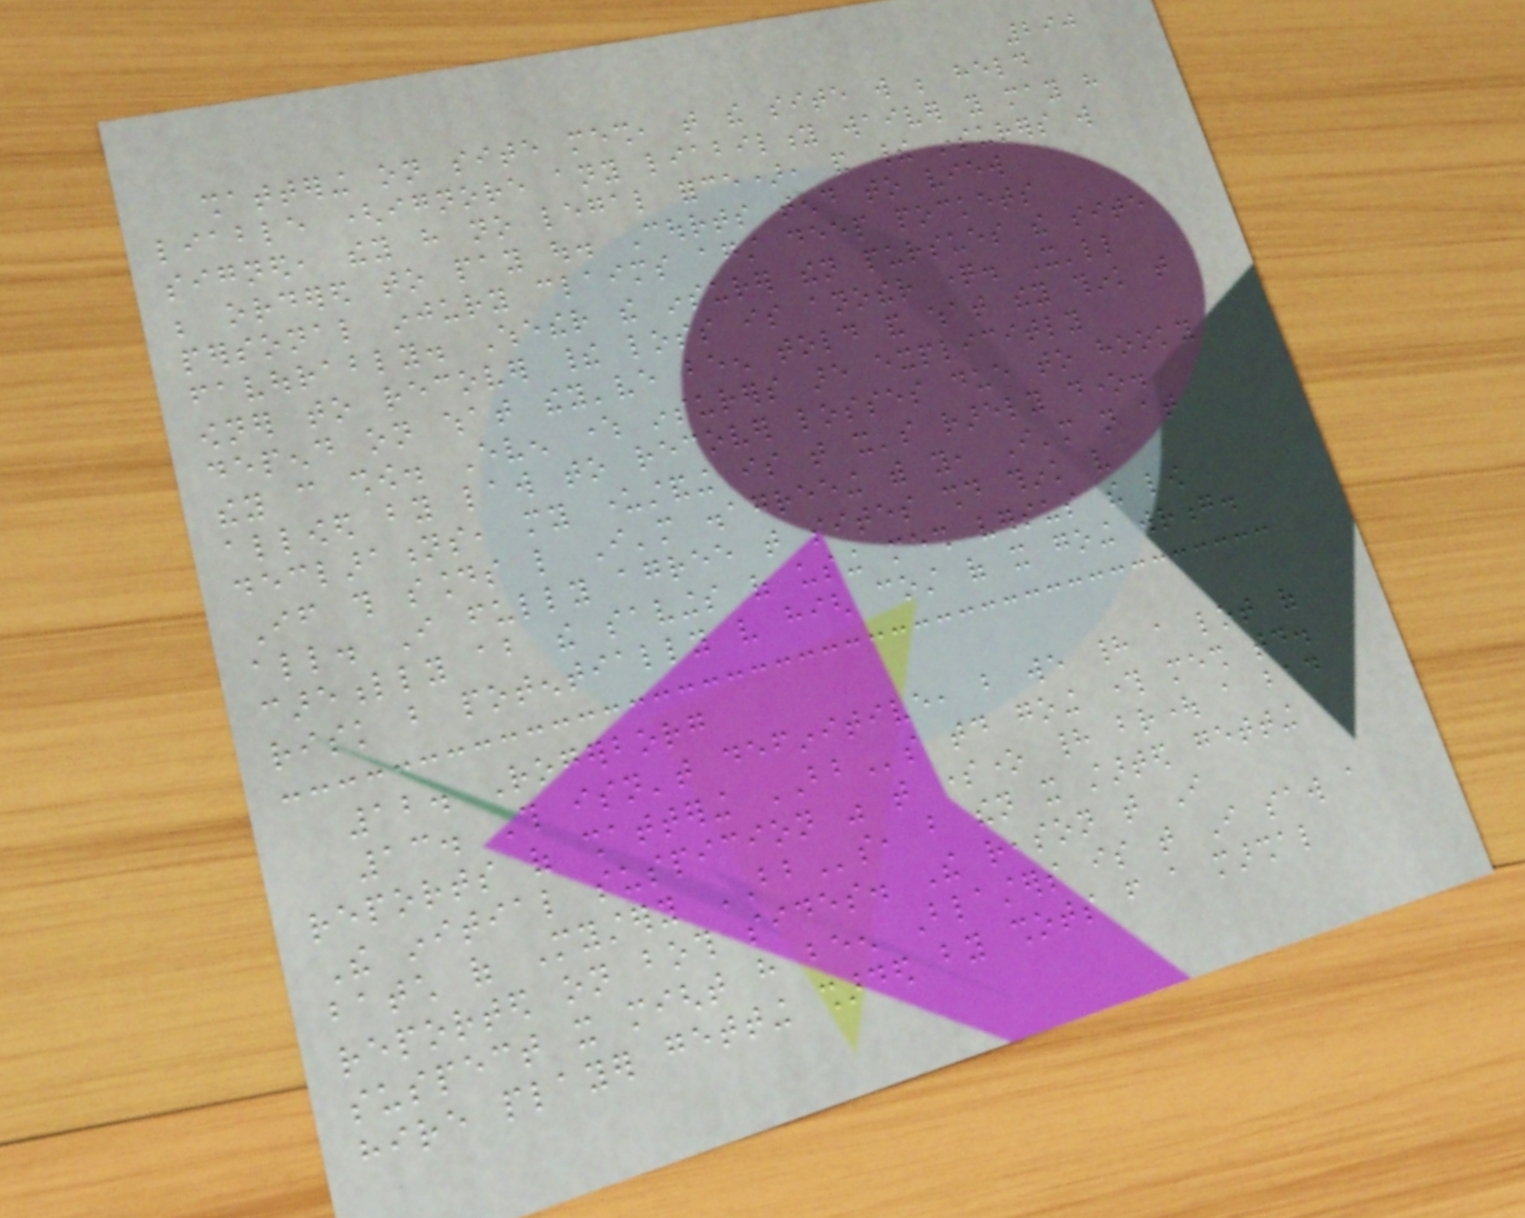290
shattering on site mesh, that the site will be held
liable (ignore any liability waiver you may have
signed, they have no legal force), and their insurers will
be ordered to pay out. Courts tend to view
personal injury claims against deep pockets
favourably. Whether the insurer then pursues the site
owner to recover their loss is another question. It'll
depend on what they've been told and what they think that
they can show. Even where insurers are explicitly
allowed by law to recover losses due to hooky
declarations, my understanding is that it's rarely done.
If this sounds like I'm disagreeing with you, I'm not at
all. I fully agree that sites should think very
carefully about the savings of using mesh versus the low
risk but potentially very high cost of it going wrong.
12. Rogerborg
13. This isn't definitive, but we had a lot of
reports of shattering BBs today going through mesh today.
The initial suspicion was that someone had brought a bad
batch of Mystery BBs, but then it started getting
reported on both sides. The reason that I
suspect it might have been Blasters is that I saw a
hire player getting sharded by shots from a marshal
